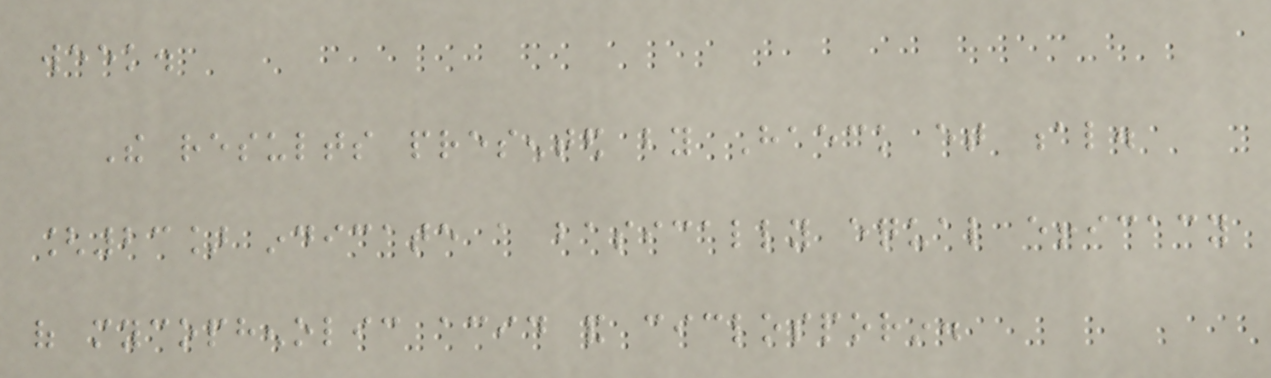week.
The results presented by Haeck et al.
[23] indicate a basically equal efficacy
of mycophenolic acid and ciclosporin.
